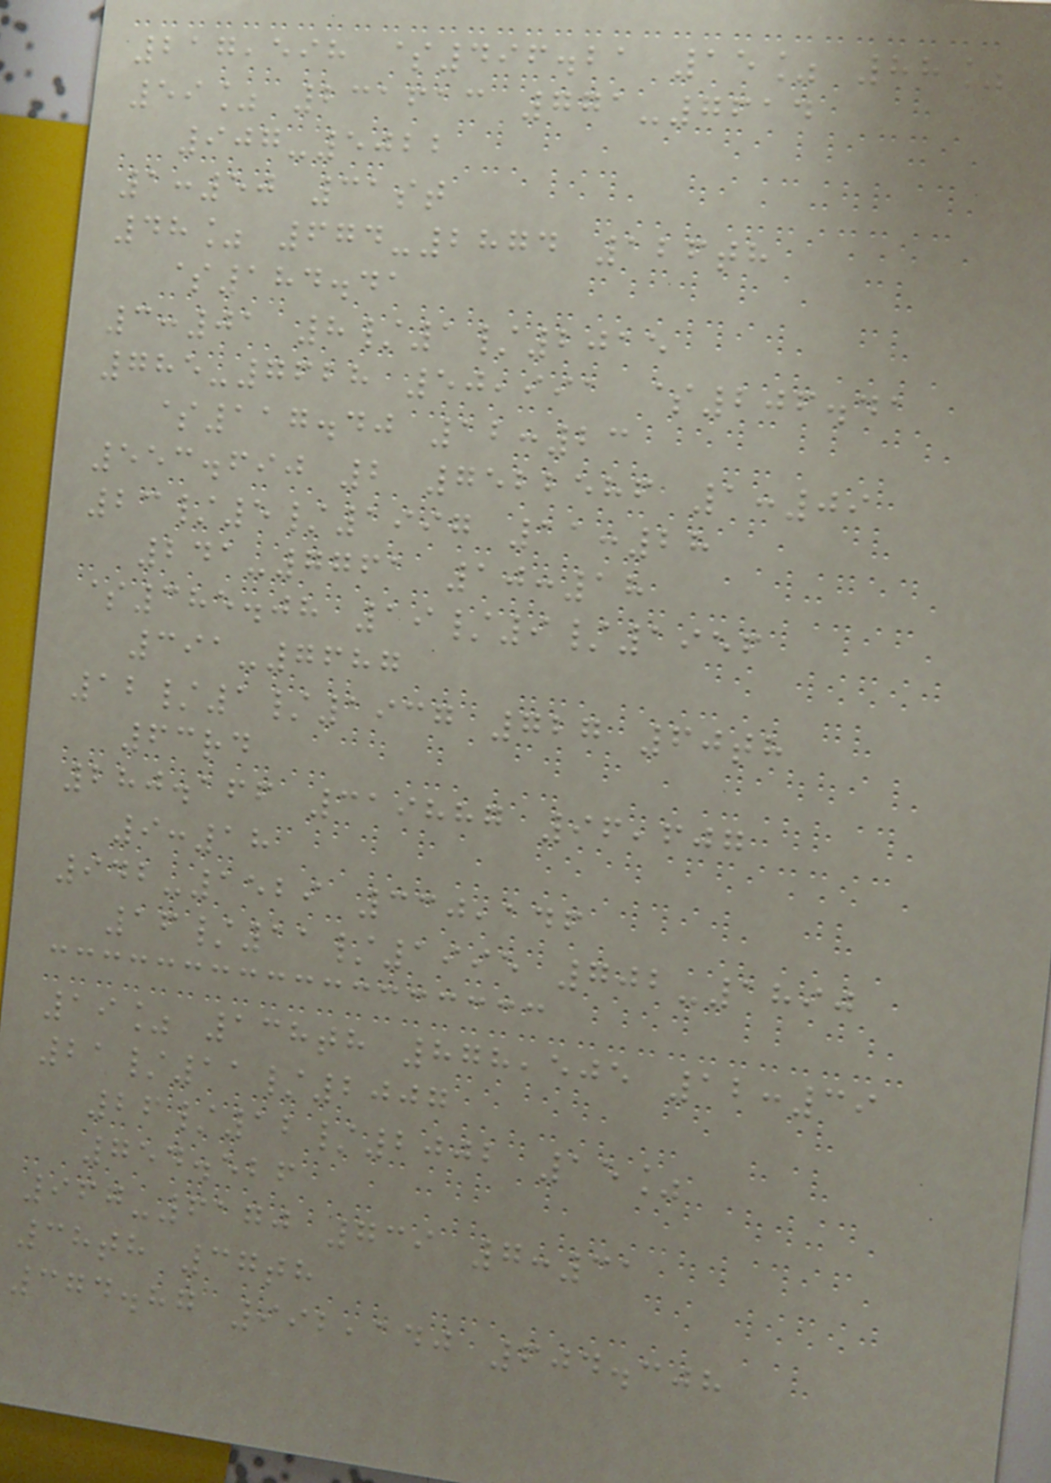217,598 $496.21 15% 88%
59% 231613 771-7614
907-5022
1:50 31st
48% 674-2874 126th
$184.41
3:01 8/1/2015
785-7628 50,991 $206.41
$117.40 12:23
553.690 2 7522586 1:09
23/5/1997 11:28
241-7761 10:18
$385.08 19/9/1956
391-7687
12/1/1937 727 60th
63rd
280.166 319887 96,607
9:18
942-1529 330,146
16/11/1995 702-1890
19% 138th 878,505 12:39
21/11/2007
26/12/2002 15%
754.526
967-6170 739 7:31
38th 37th
374.87 992,140 604.308
